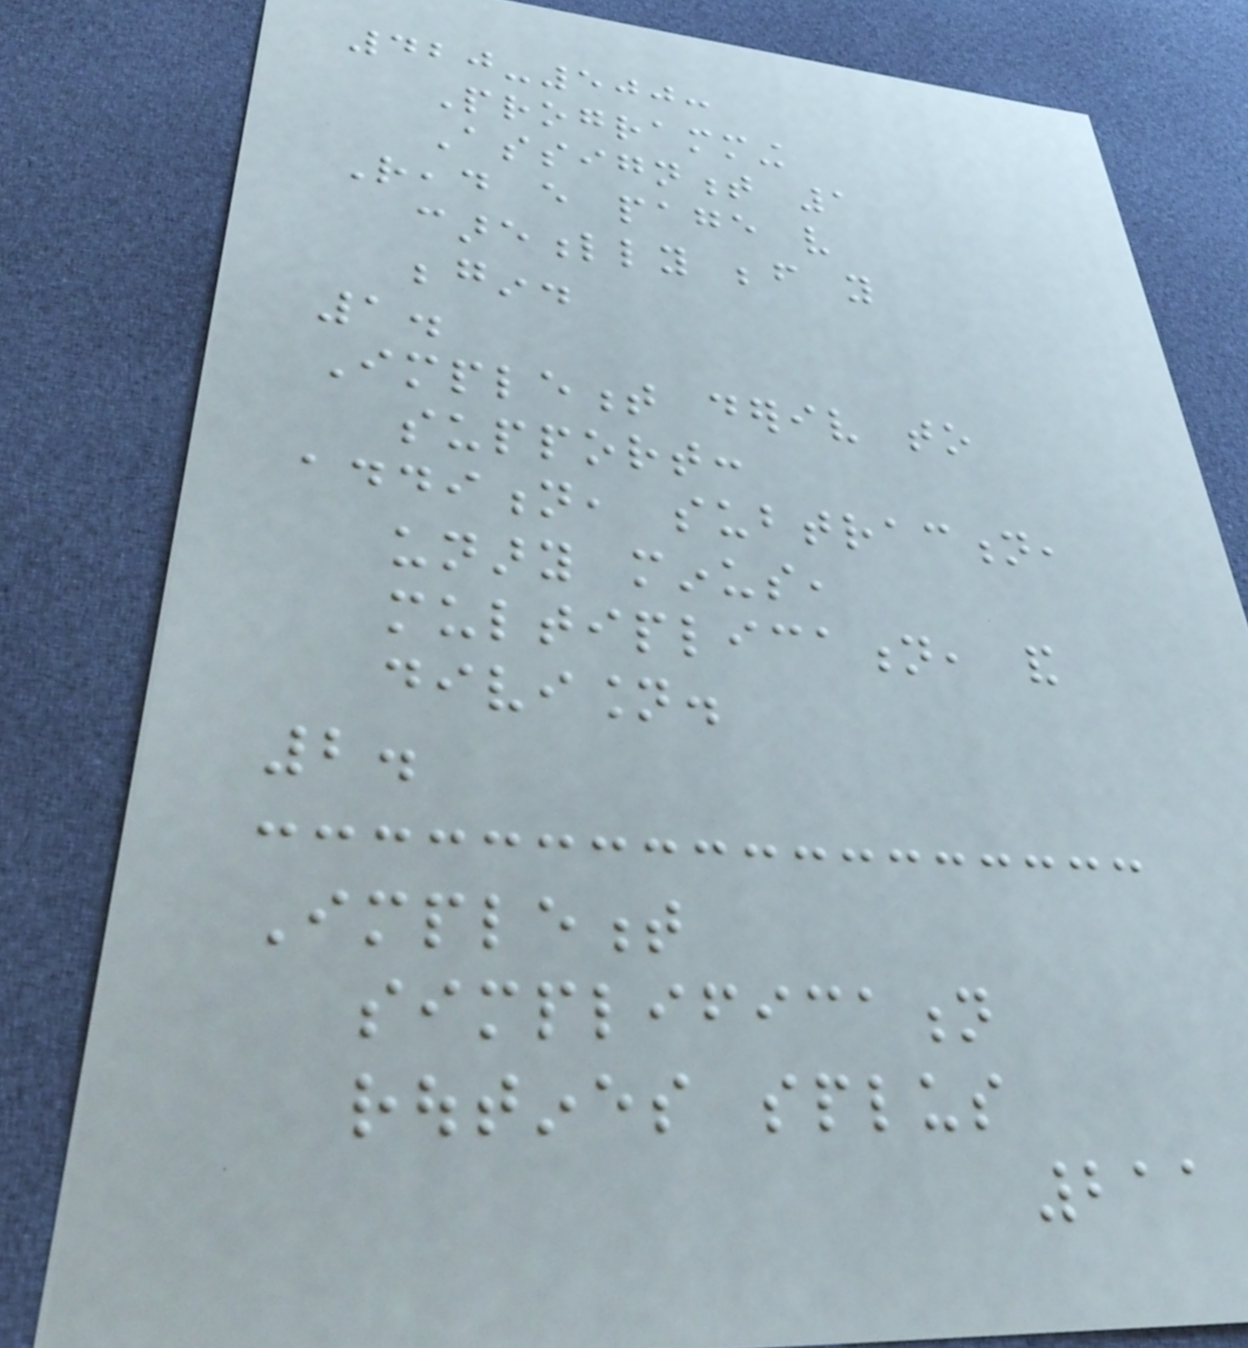420-500:
Programming
Assignment 1
Read every page very
carefully before you
begin.
1.
Implement deriv to
support:
addition, subtraction,
unary minus,
multiplication, and
division.
2.
Implement
simplification
routines splus
211
